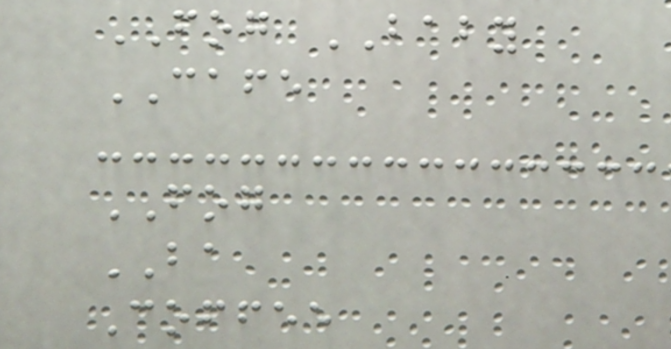FOG BABY
CAFE
FOG
BA
Coffee
